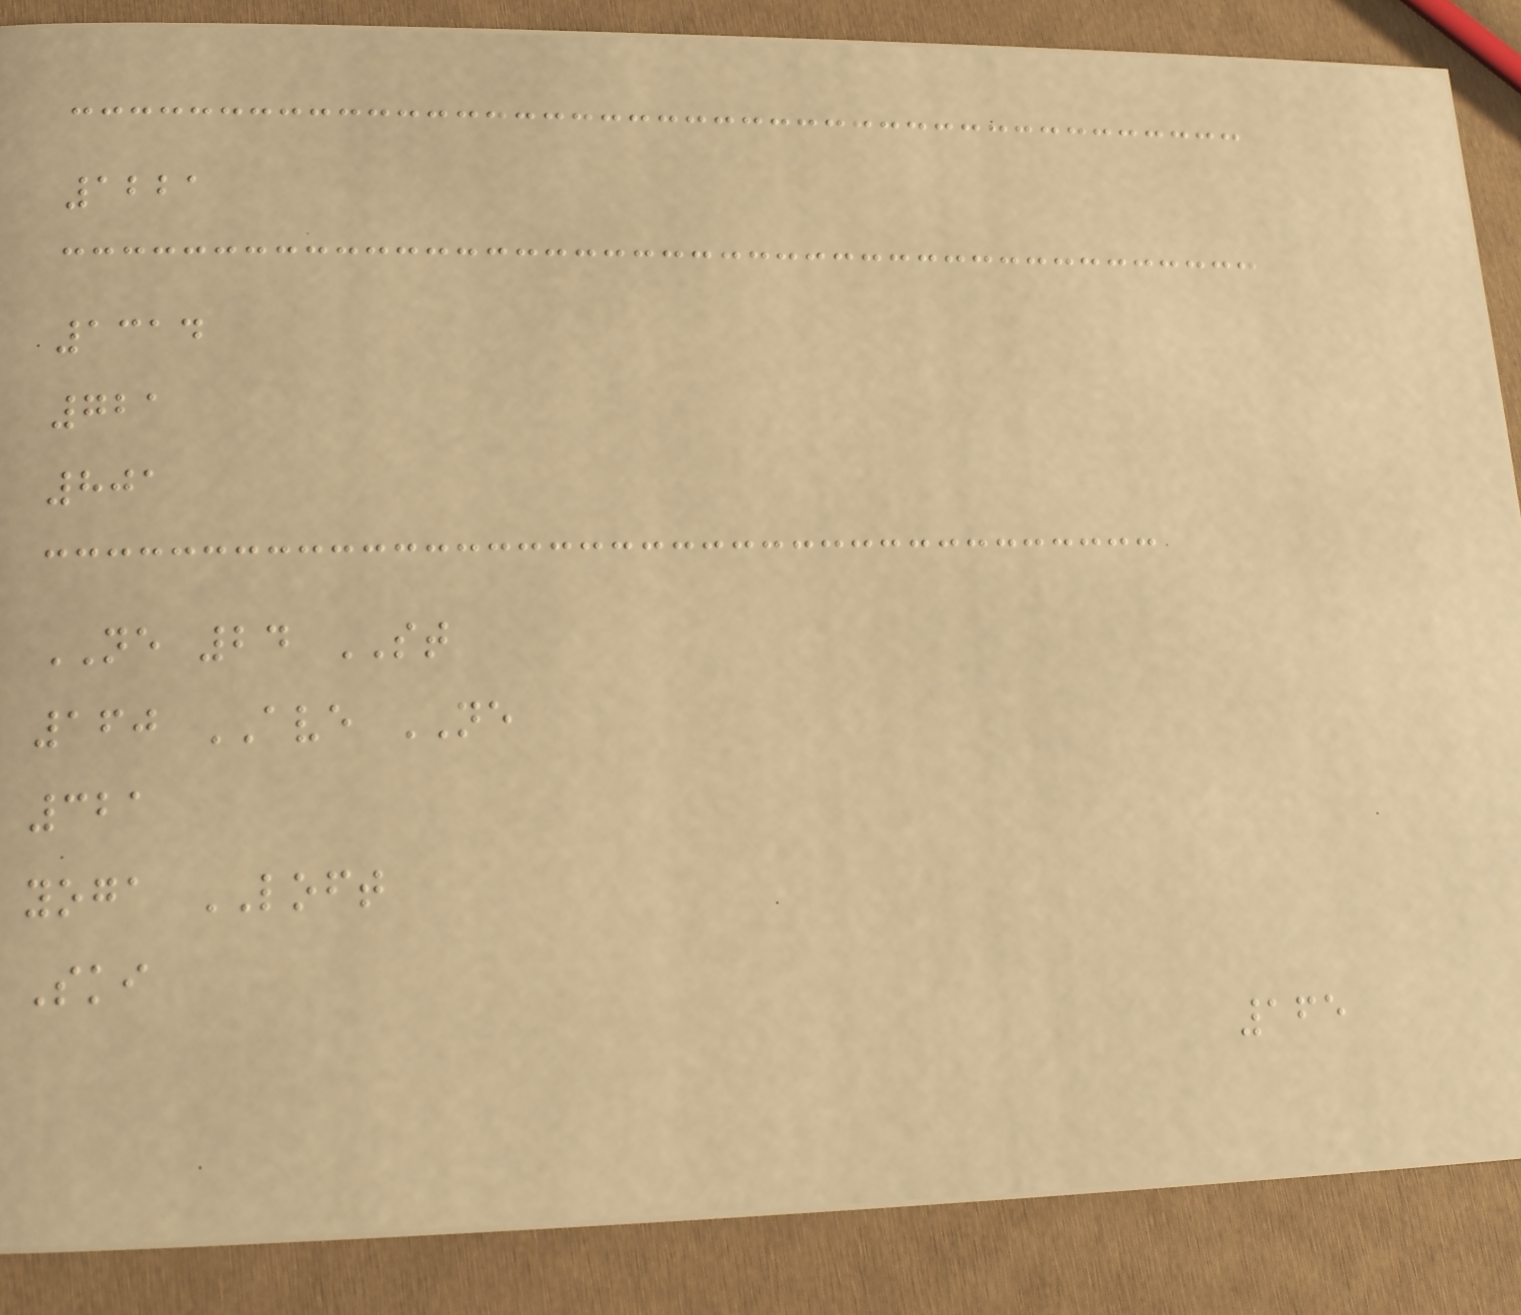1221
1314
721
801
NE 24 ST
160 AVE NE
321
yoga LOFT
Ski
165
